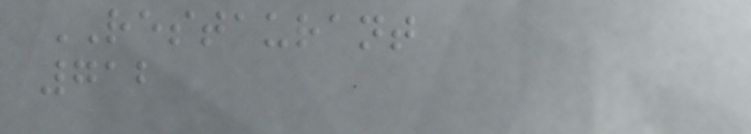RESTAURANT
712
